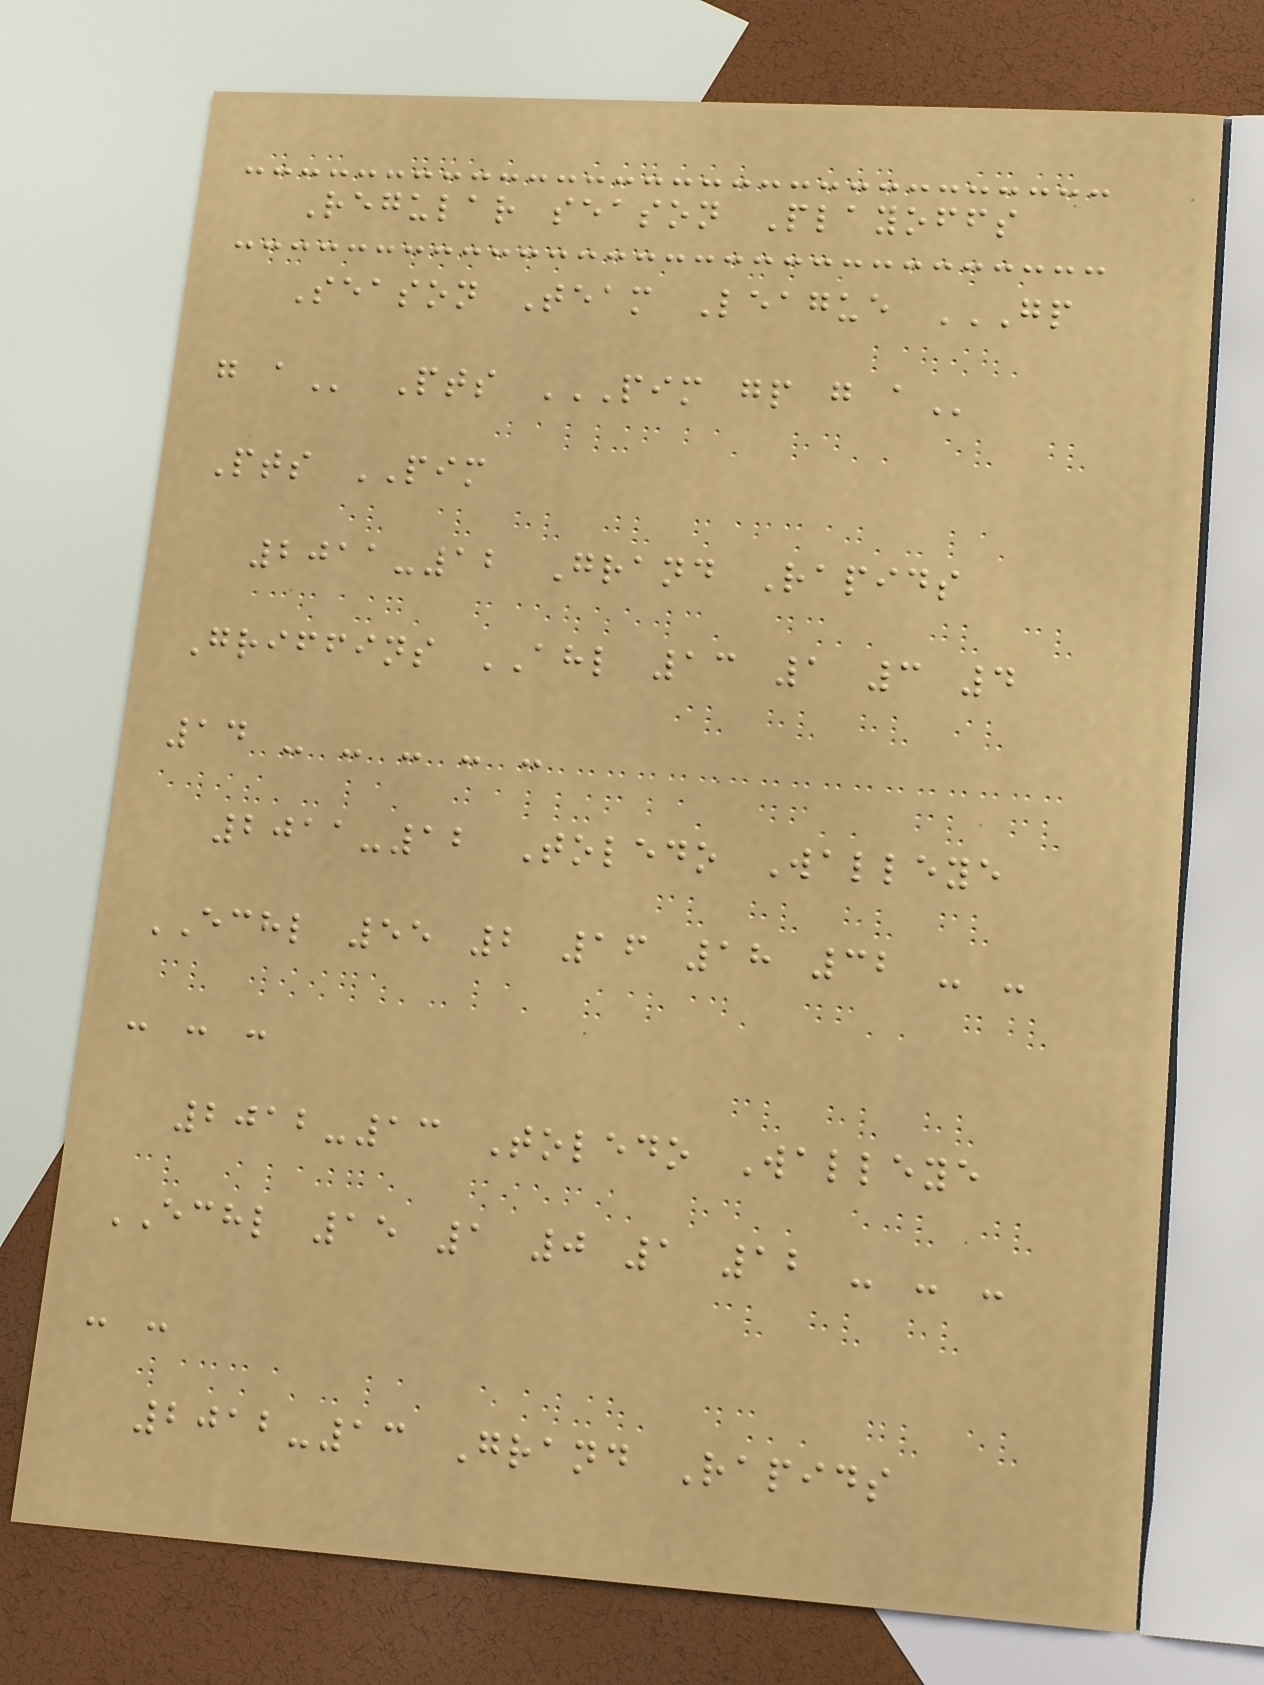Regular season Playoffs
Season Team League GP
G A Pts PIM GP G A
Pts PIM
2011-12 Grand Rapids
Griffins AHL 13 1 3 4
14 - - - - -
2011-12 Toledo Walleye
ECHL 55 2 16 18 32 - -
- - -
2012-13 Toledo Walleye
ECHL 15 1 0 1 12 - - -
- -
2012-13 Grand Rapids
